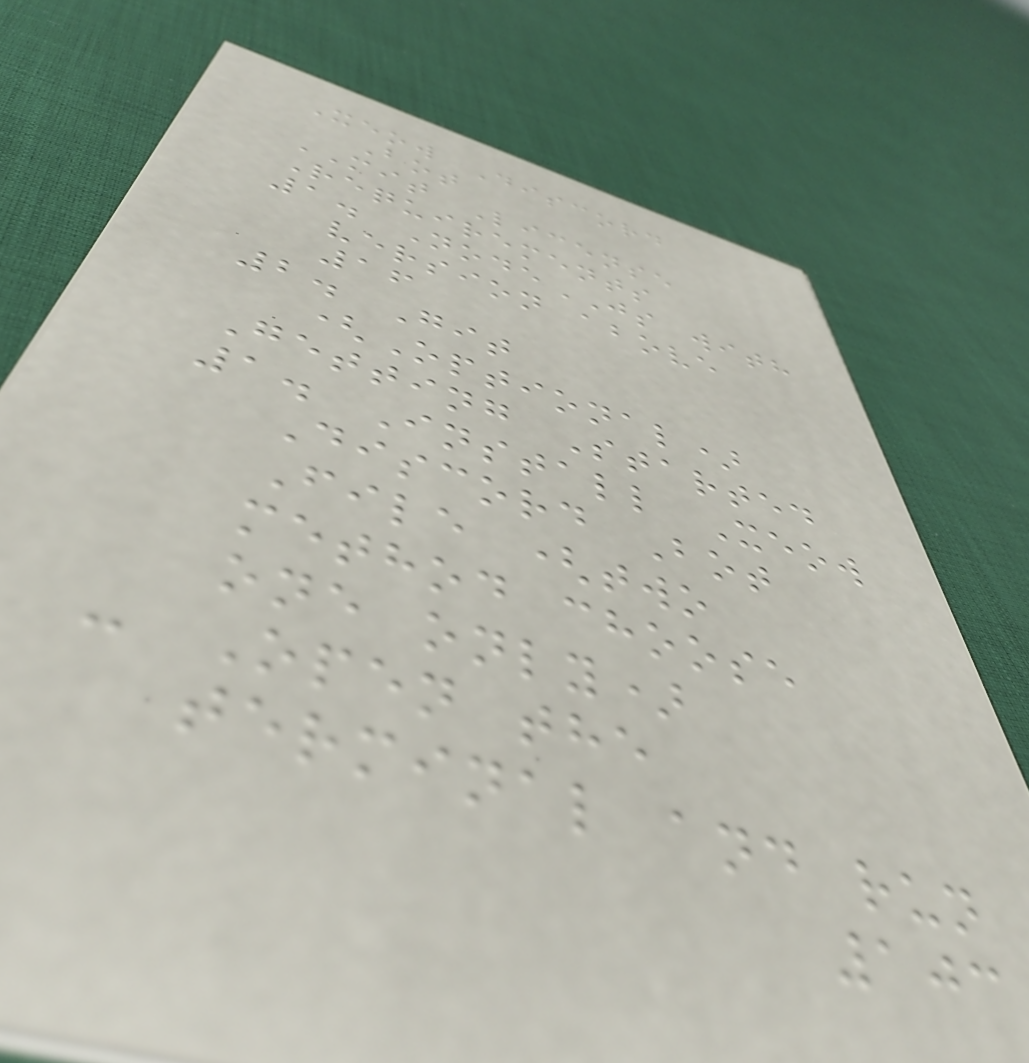Xeow Discord
Bot
MIT License
Requirements
1. NodeJS with
version above
16
2. Git
(Optional)
Getting Started
1. Install Xeow
Discord Bot
File (two
method choose
one only)
- Open the
terminal and run
103
